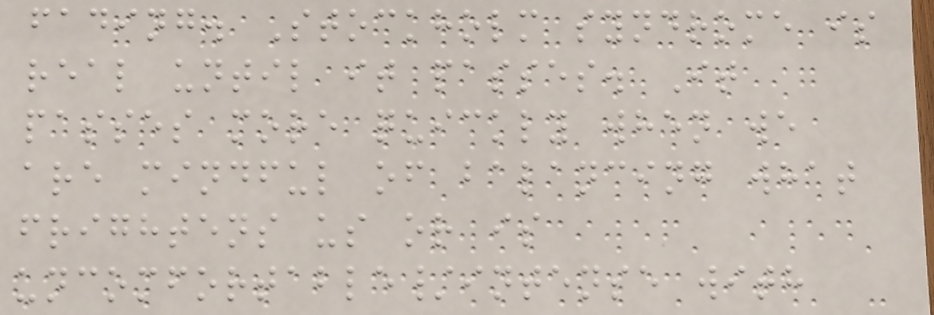fading. Stockholm syndrome is
real until it passes. It
passes more quickly when we
are mindful of balancing what
frightens us or is
uncomfortable/intense with
